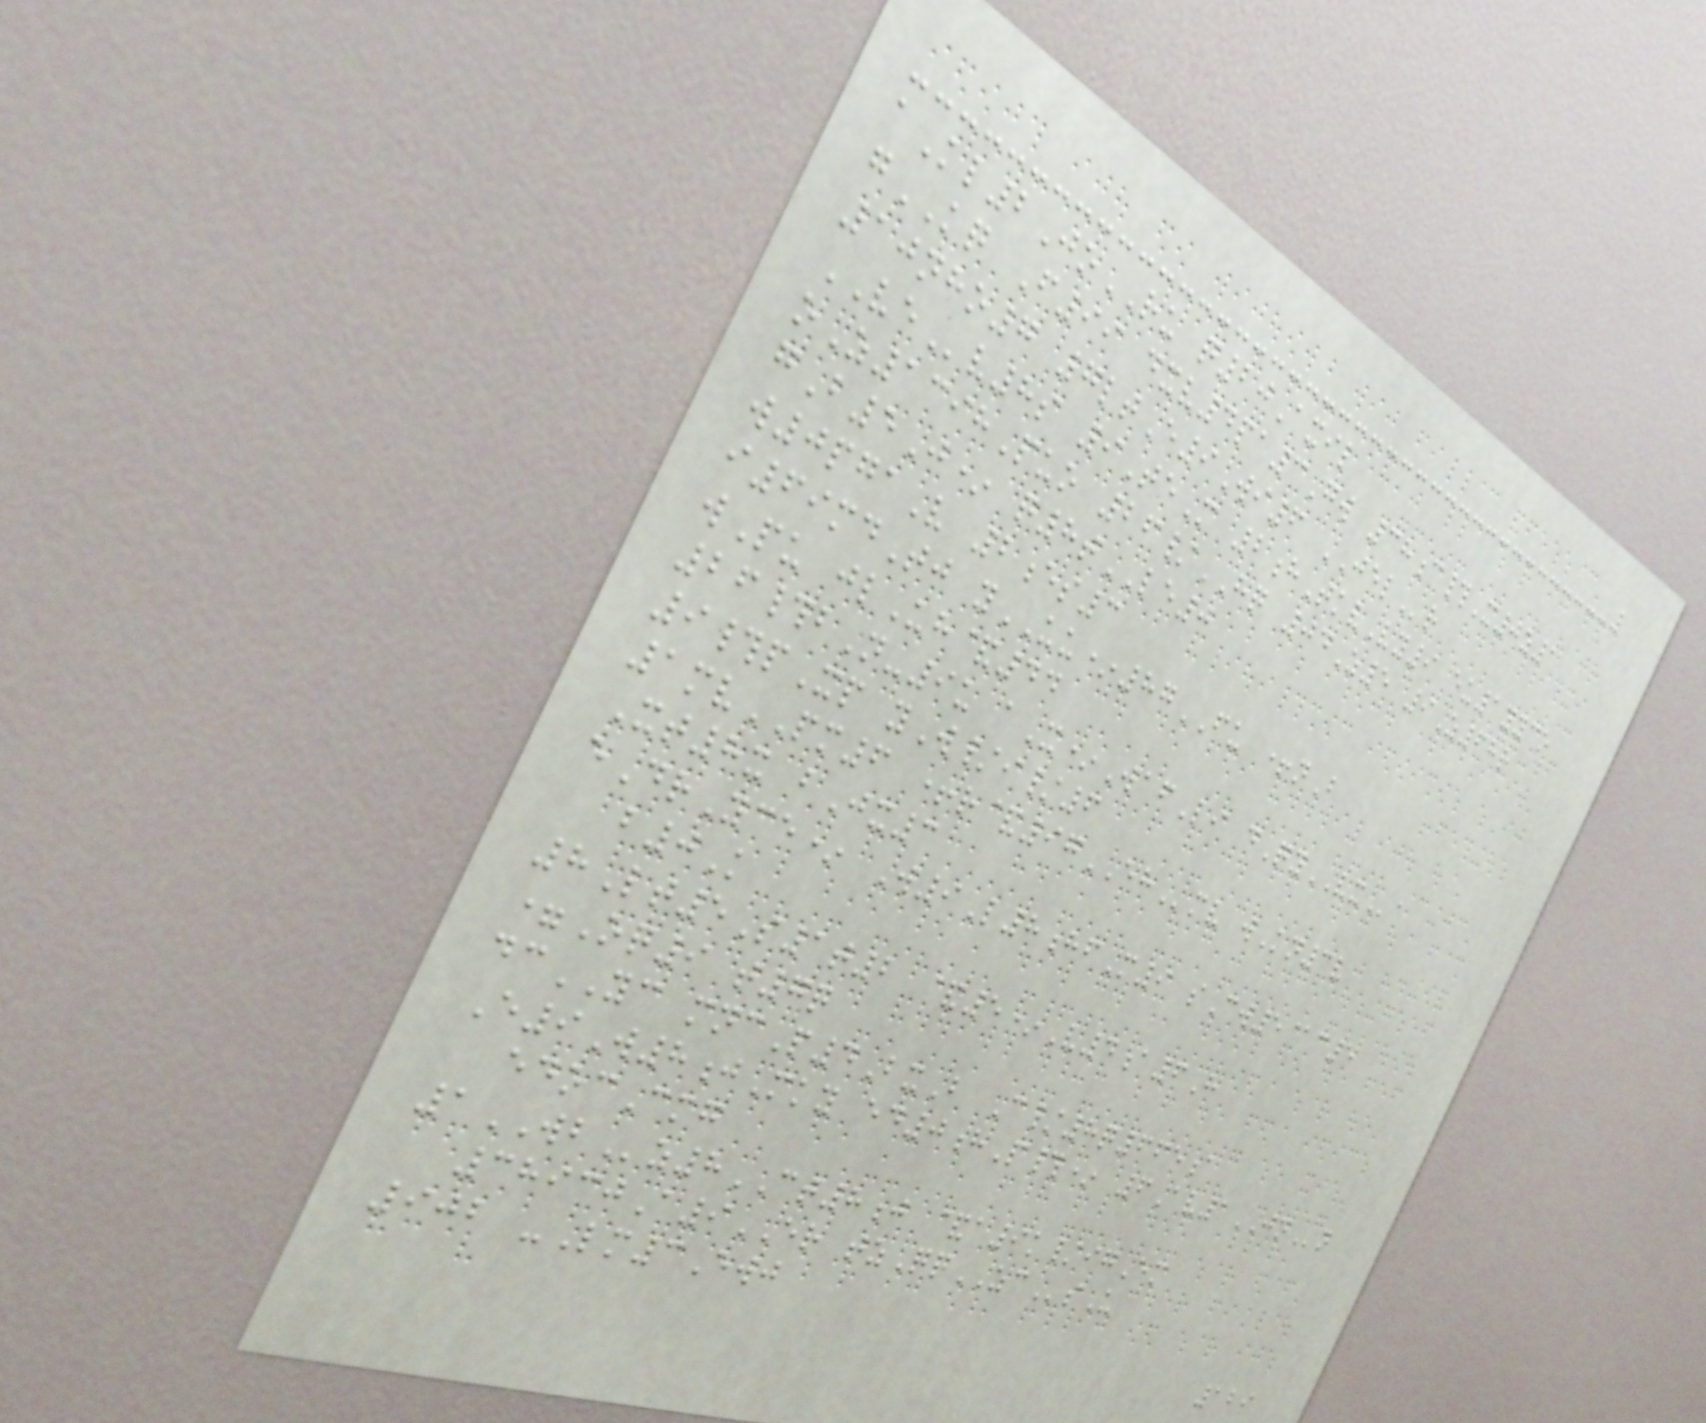aKl2JoRU q20Axil
gKQ F99 dxv4pa3Gw 38c#X0z1
10nho7 7ltE9Wi6 JELr
VEv8s 9TeM 2hTkvVy9 eu1yyco
oZ1398Puo 26/HQ 04Z5 9Z68r
gB5J* q8tLE0
w0pgaV 2es3
i69mdTj yUU*87FU +nB
wPu jlUh&44
26#bN-9u aX*WafLi dQyVXa
9#pXp yW/i/6
1mvPM6 +r&97EHmv wKn3v
Xt8x bJx3
eDrYce* W9L8hfM9 sCw5@c5
b0K
8Lt5S1t2 &5*V4a6H
=Oq9 t7q
dcYC mncP4BxB C/8q665a
E9W8jMky ed0hP#* 6Av1JNn
edocCmg
1WBz8CT8j &a9k/igEm
38930A9ER tzQqZCsU
902 -Lm3Ewj
129
